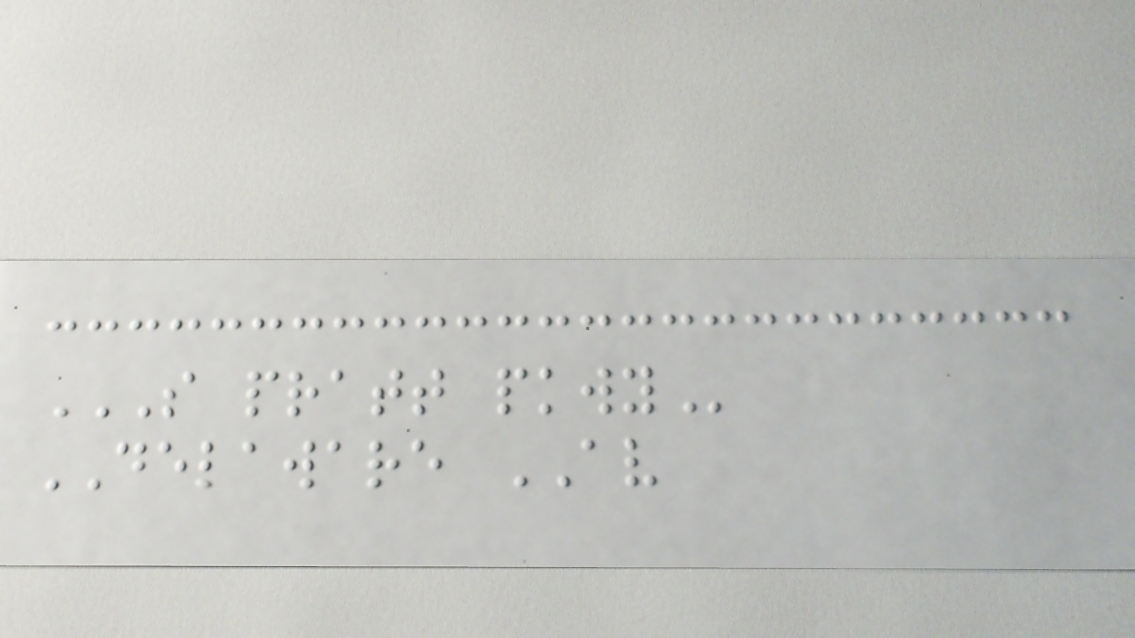S PRATT PKWY
DELAWARE AV
